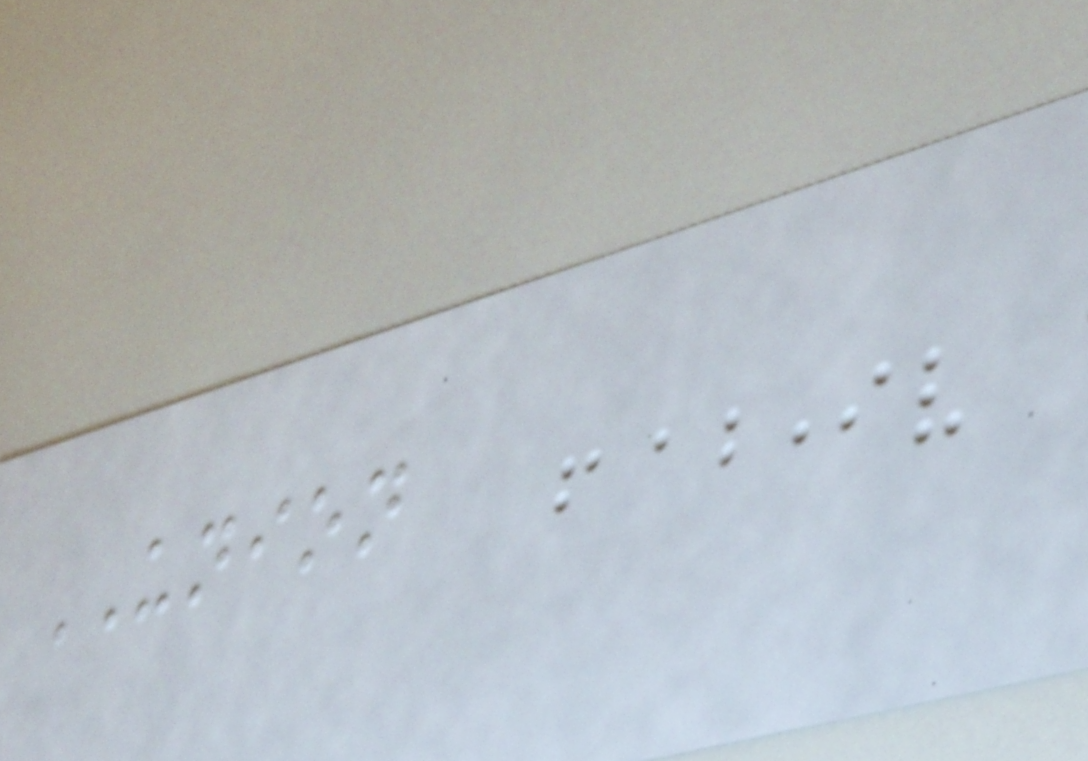UNION
